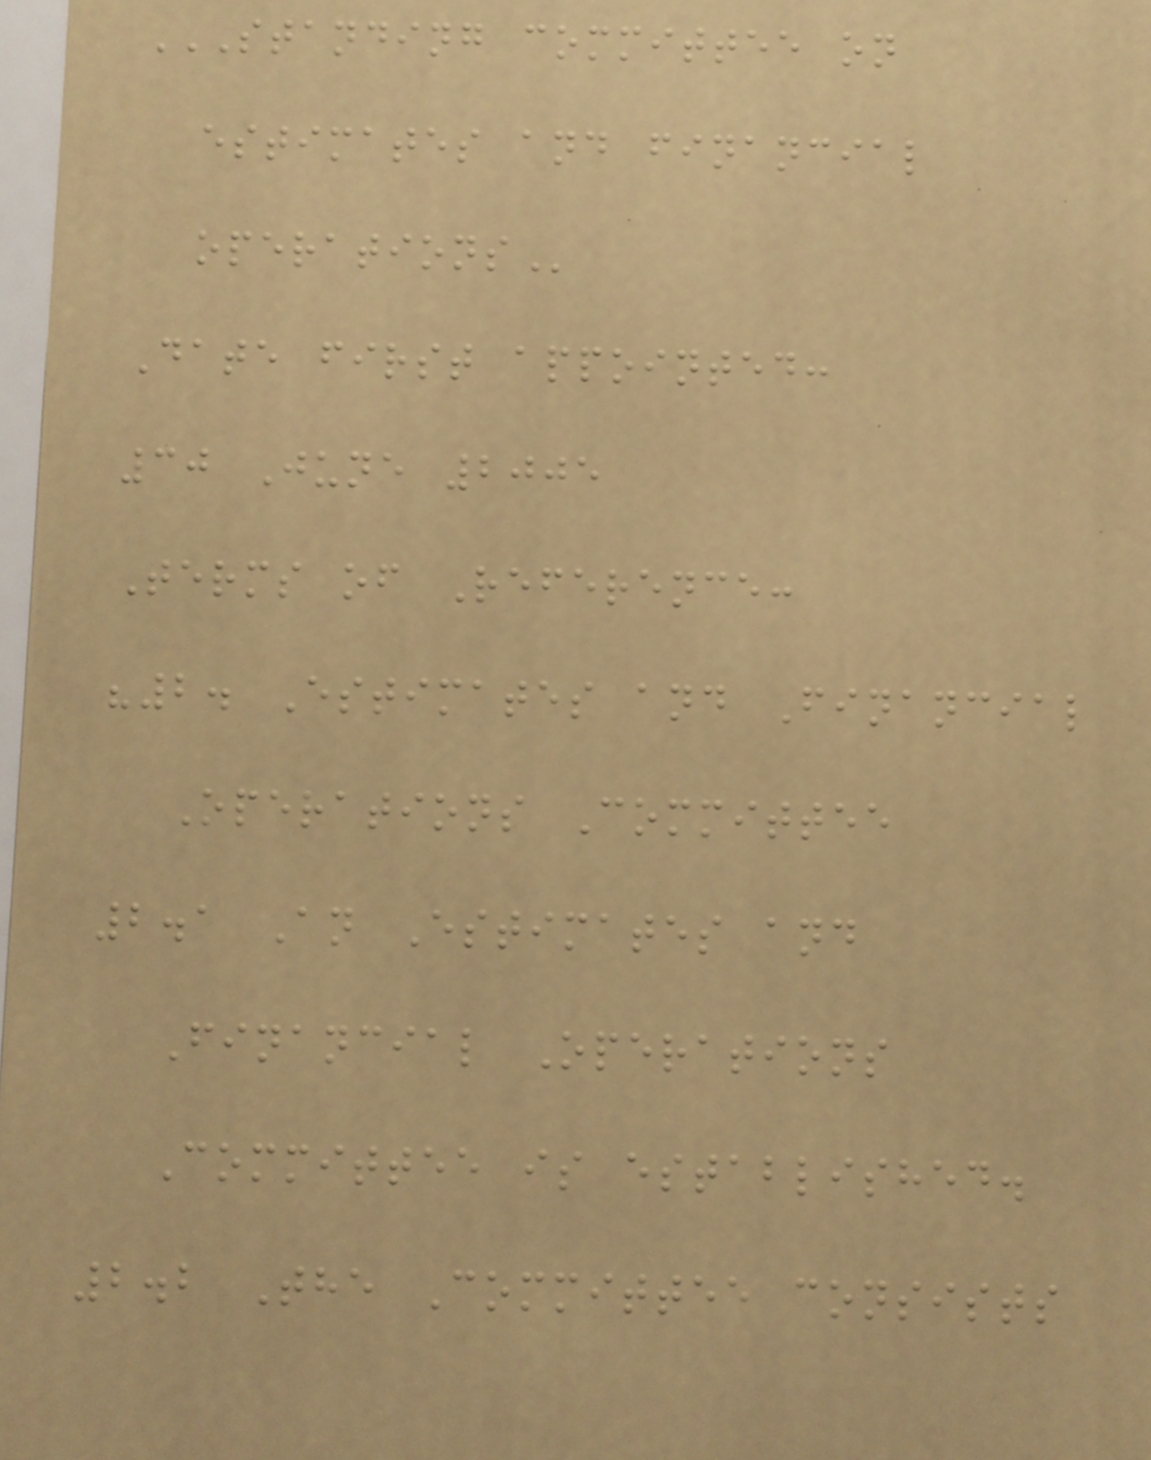STANDING COMMITTEE ON
ESTIMATES AND FINANCIAL
OPERATIONS
Date first appointed:
30 June 2005
Terms of Reference:
"2. Estimates and Financial
Operations Committee
2.1 An Estimates and
Financial Operations
Committee is established.
2.2 The Committee consists
